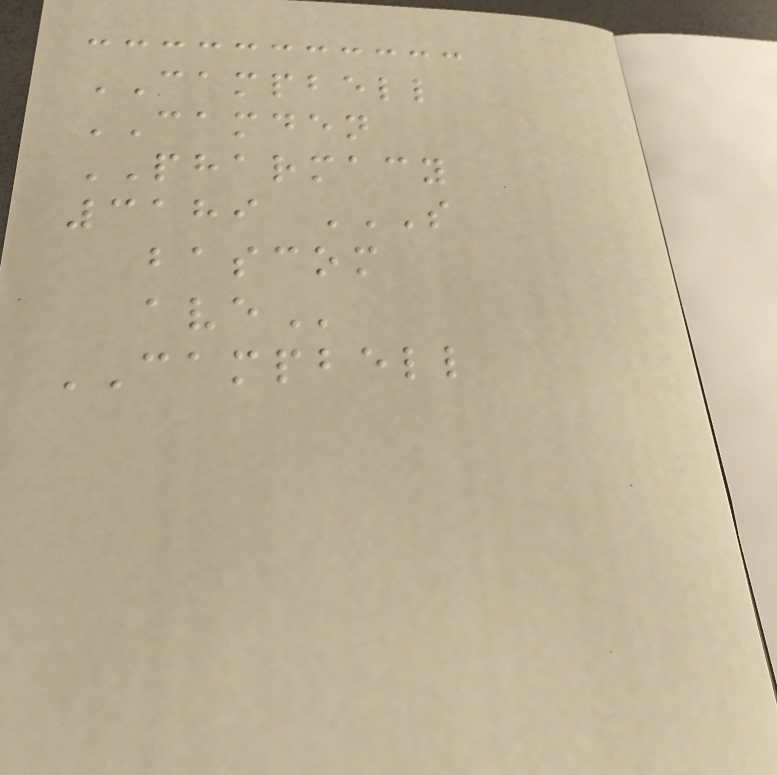CAMPBELL
CAMDEN
PHARMACY
3189 S
BASCOM
AVE
CAMPBELL
